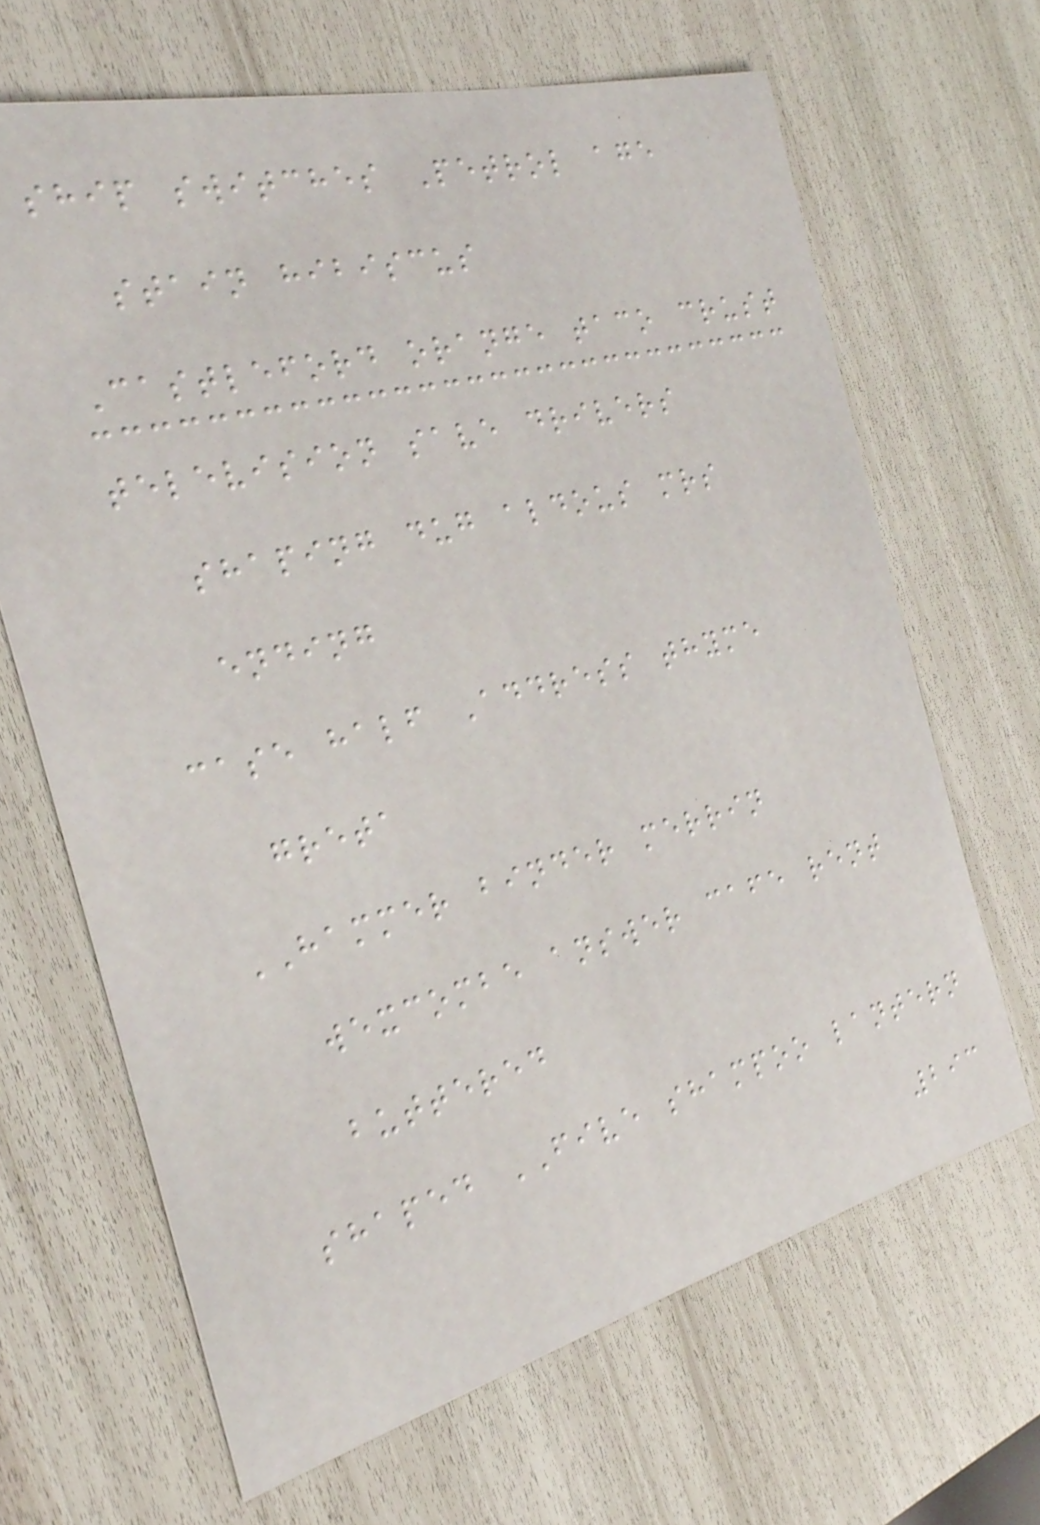ship switches Petrol age
stain hibiscus
Castleford orange taco crust
television save drivers
shaping dug aldous mrs
ending
case half Address thyme
greta
HAMMER binder merrin
wexcombe answer cafe rent
buttered
shaped FIVE shampoo lantern
293
